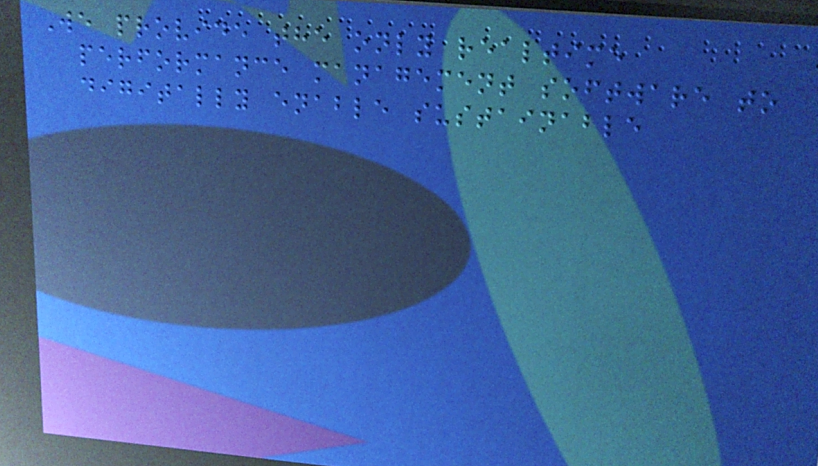We provide the only realtime
performance management software to
digitally enable sustainable
